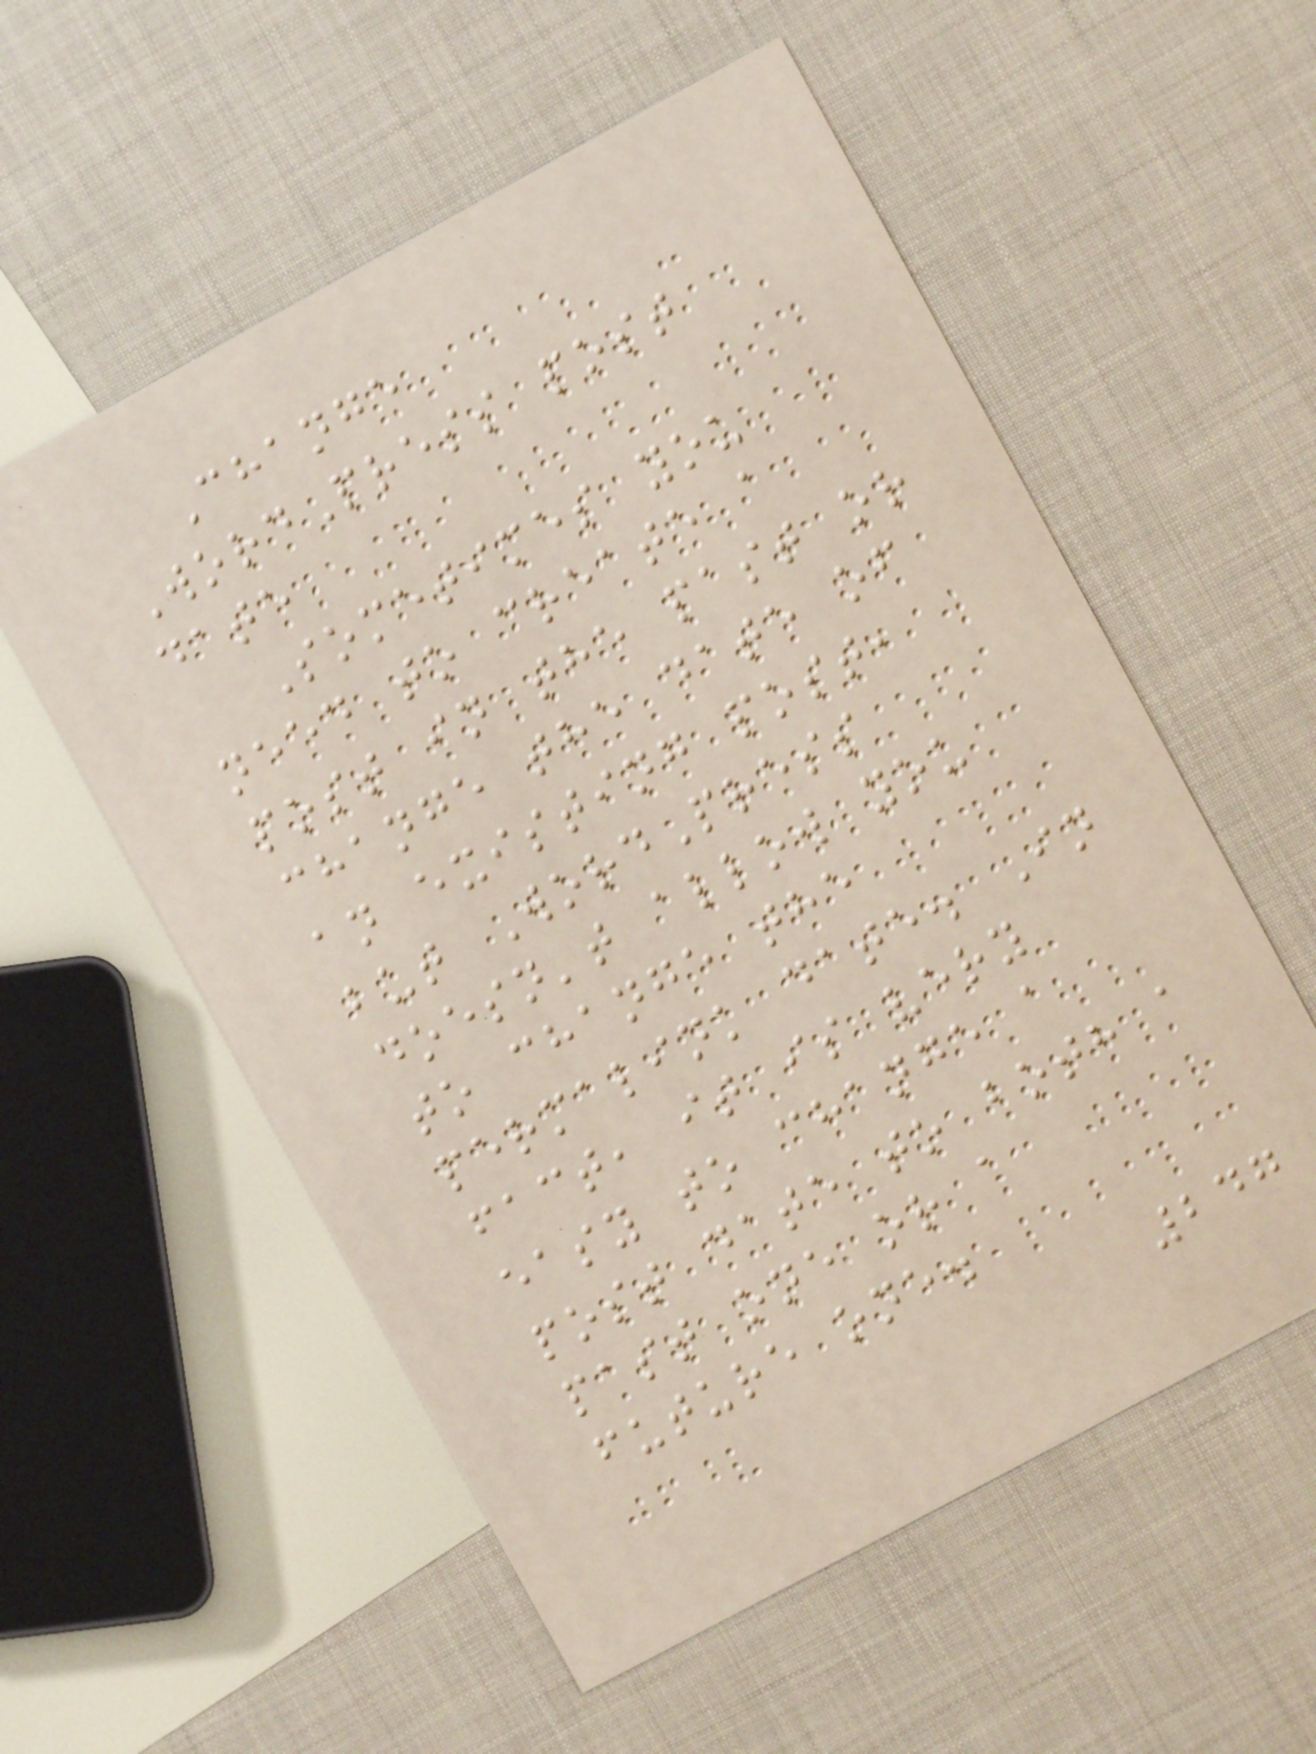Change
WordPress post
date
Sometimes you
need to create a
post in the past or
change the date of
an existing post,
but WordPress
doesn't allow you
to change the
permalink date. In
fact, it is very
easy to change a
post date to both a
past one or a
future one.
247
